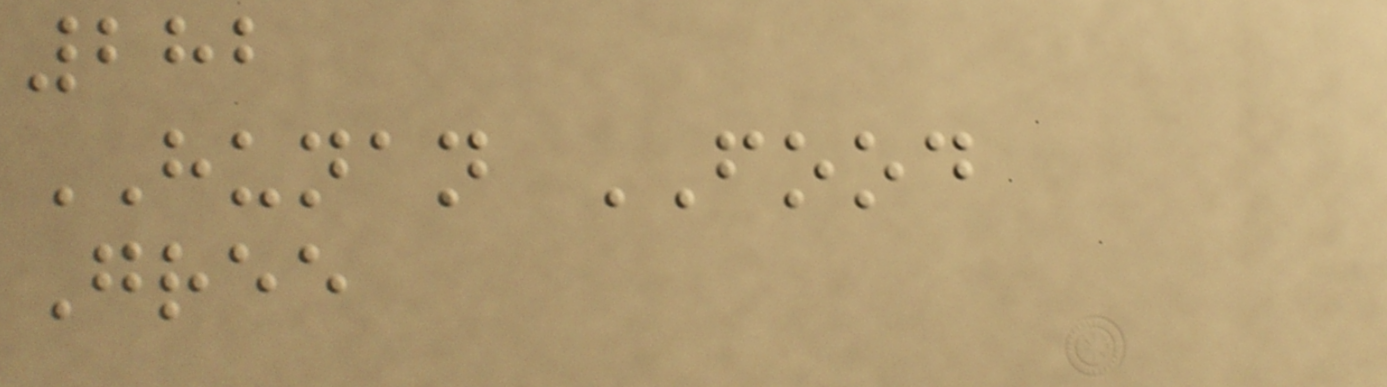282
HUNAN FOOD
Gree
